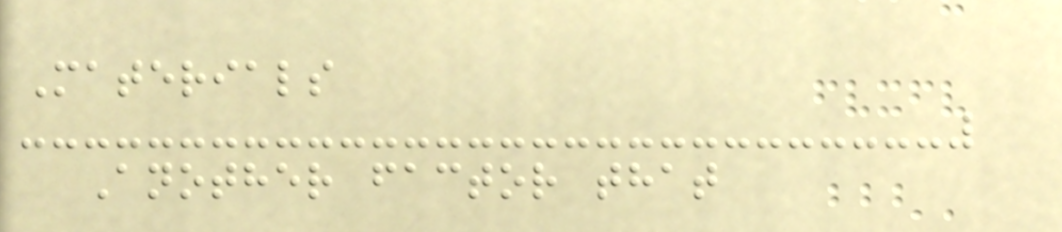Materials
Another factor that
